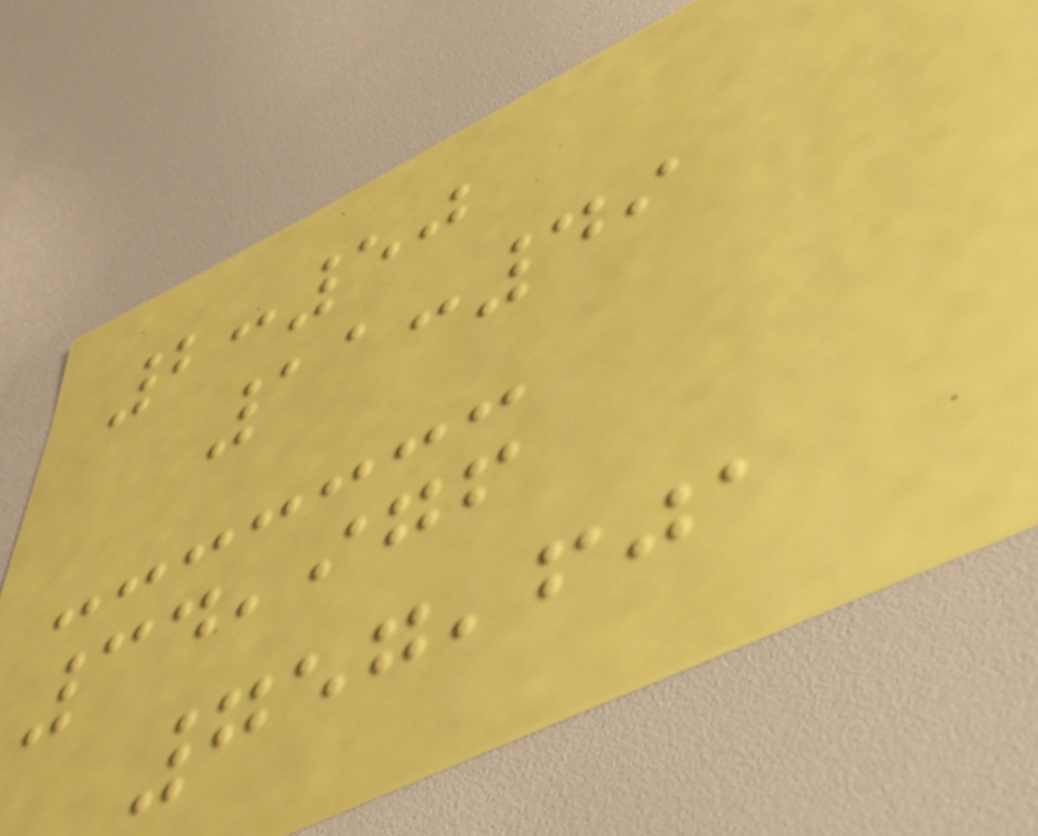2:50
11:49
34,976
757,601
